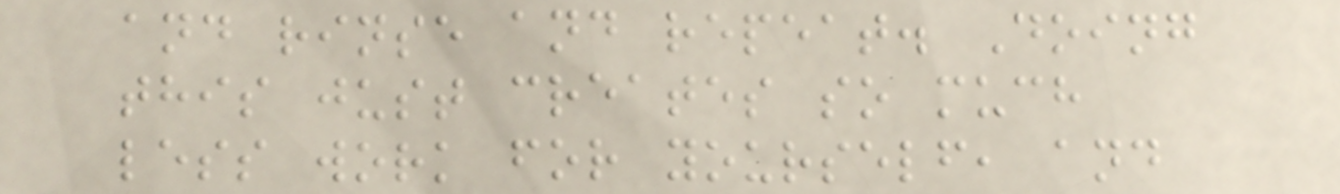and rinse and repeat. Doing
this just creates so much
less work for yourself, and
